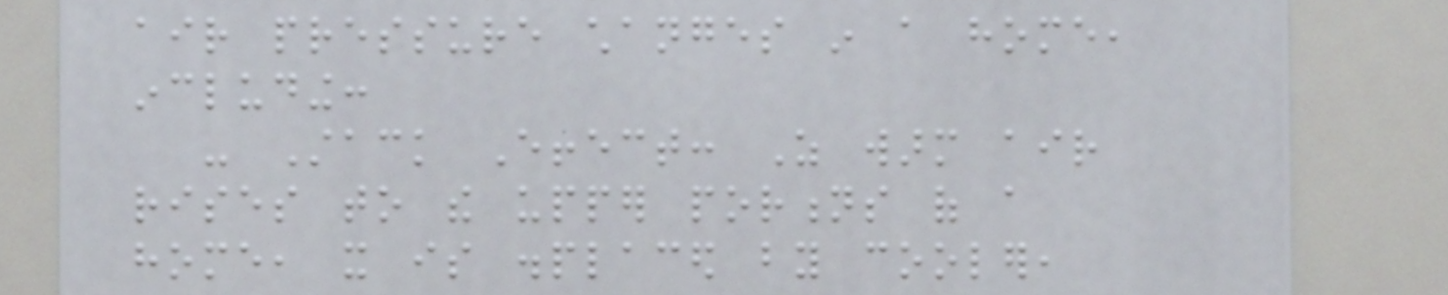air pressure changes in a home,
including:
- Stack Effect: As warm air
rises to the upper portions of a
home, it is displaced by cooler,
